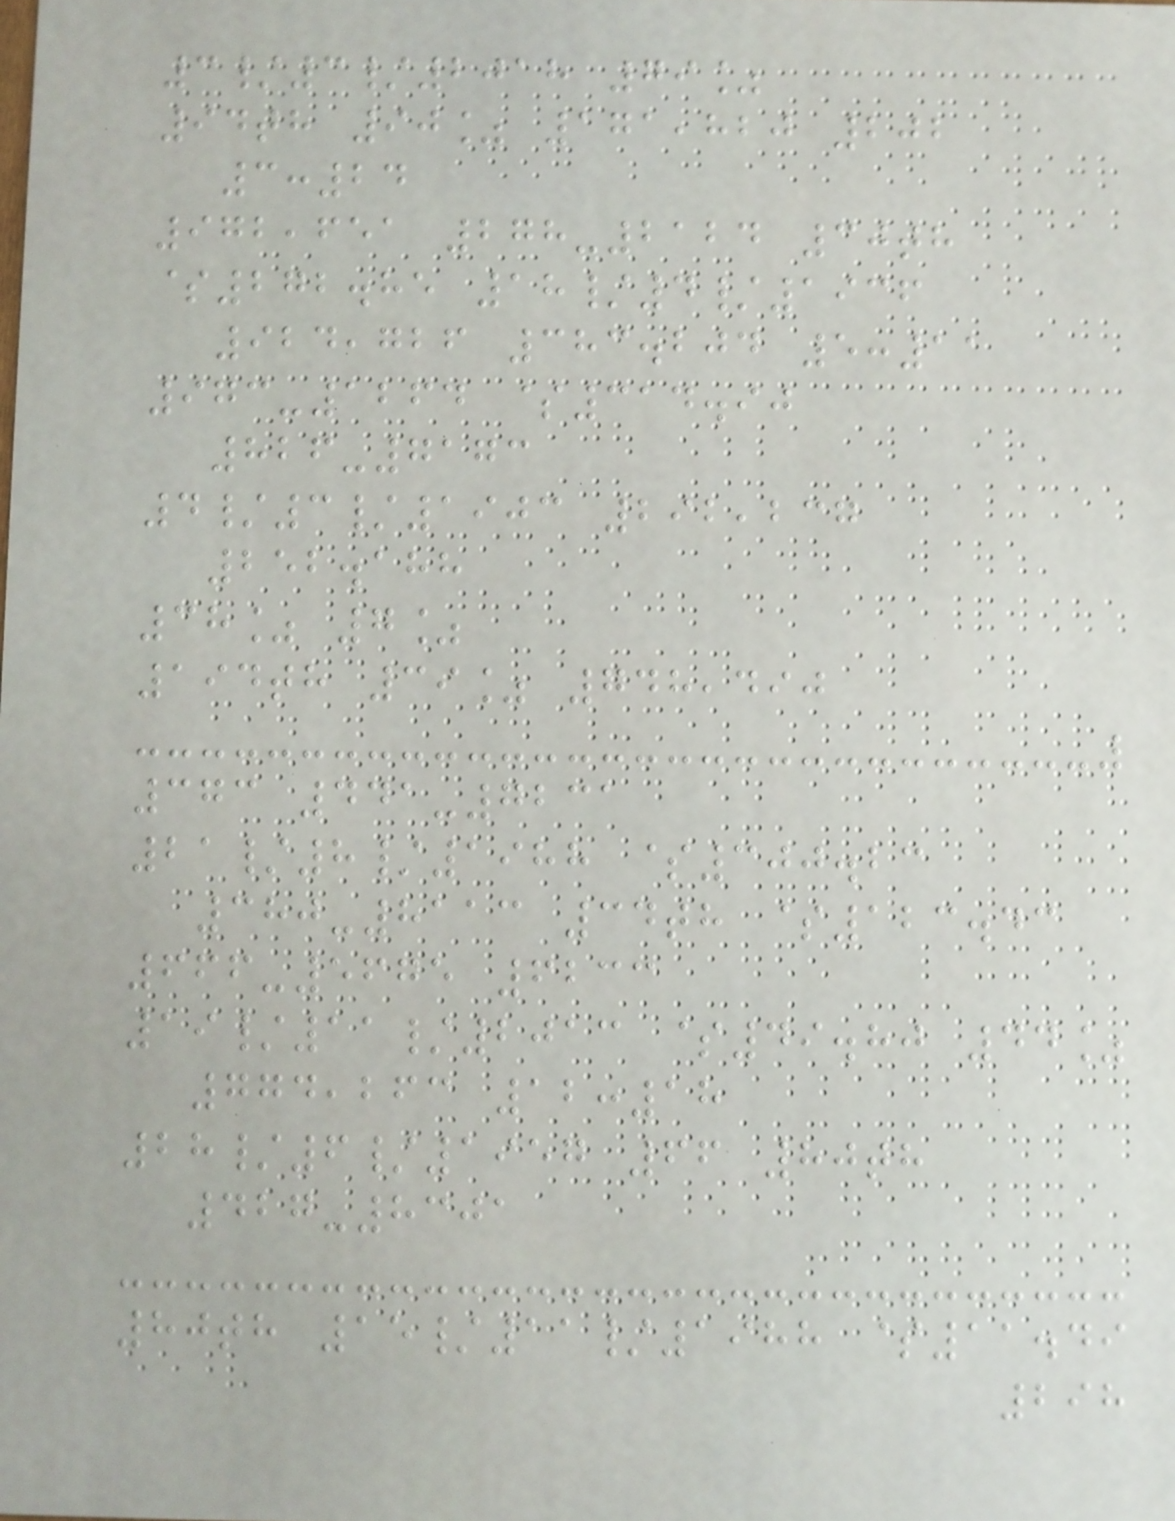3/3/2018 79%
94th 90% 171,820 202
3:24
972,651 278-2124 30th
$272.85 18/4/1936
924,726 383.204 5:11
973-1264 $314.90
826-7173
4/3/1903 292,237
252.188
38% 7%
194th 39% 748,490
373 441-7231
21/8/1988 $300.23
380-8113 34th $123.43
666-5675 6233
19/11/2013 $49.80 44%
774,263 12:18
28/6/1957 66 80th
427-8301
80th 15/11/1988 $11.49
298
